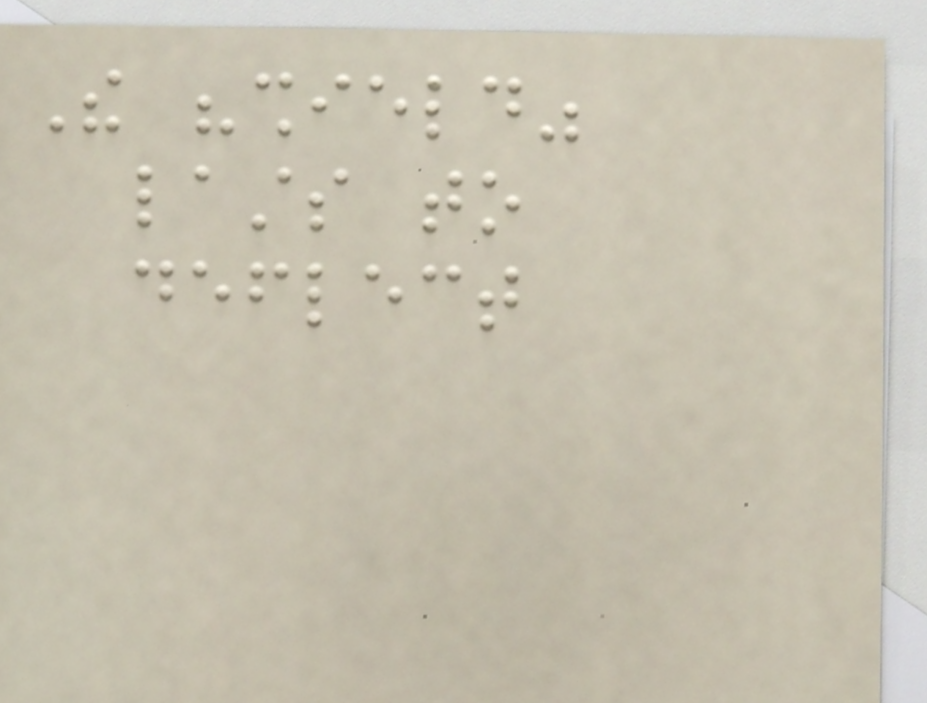The "shield"
lasts to
deflect
